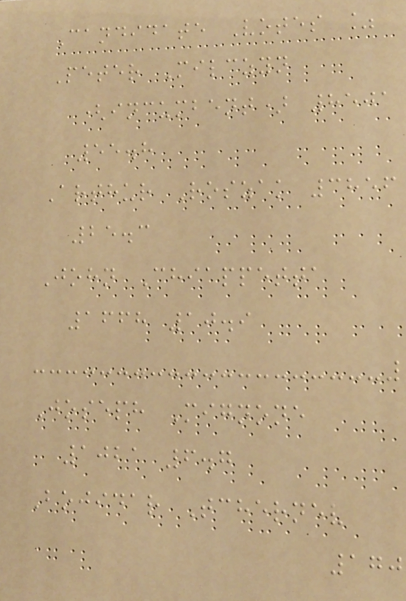Candidate Votes %
Peter Milczyn
(incumbent) 8501
55.8
Arthur Roszak 3856
25.3
John Chiappetta
1668 10.9
Joseph Mignone
1021 6.7
Bojidar Tchernev
170
